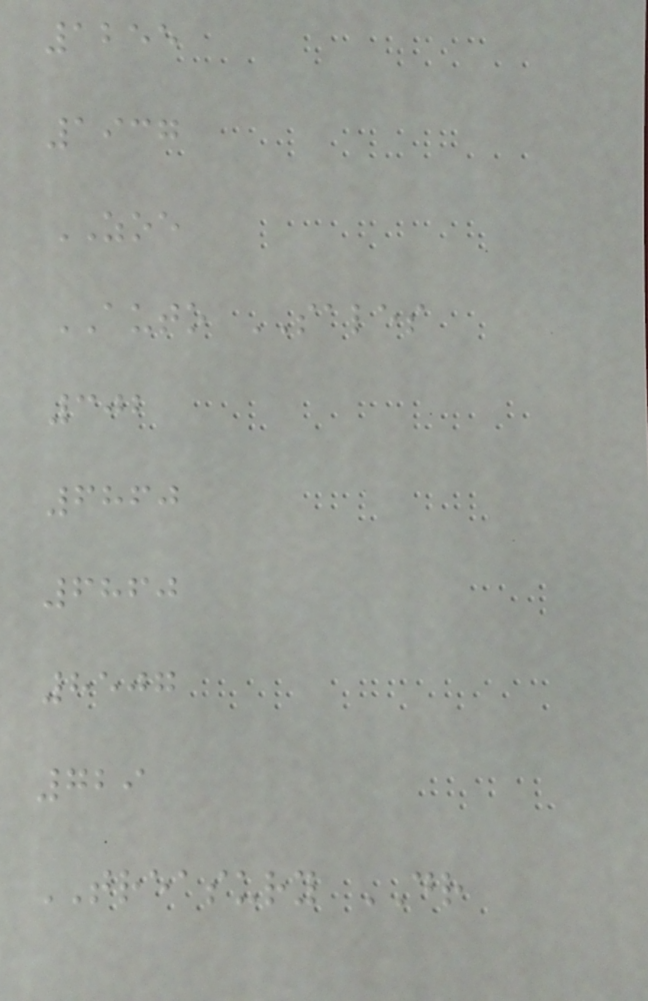1255
1937
ZOE
AUTO SALES
302
6860
6860
8507
729
TREASURY DR
